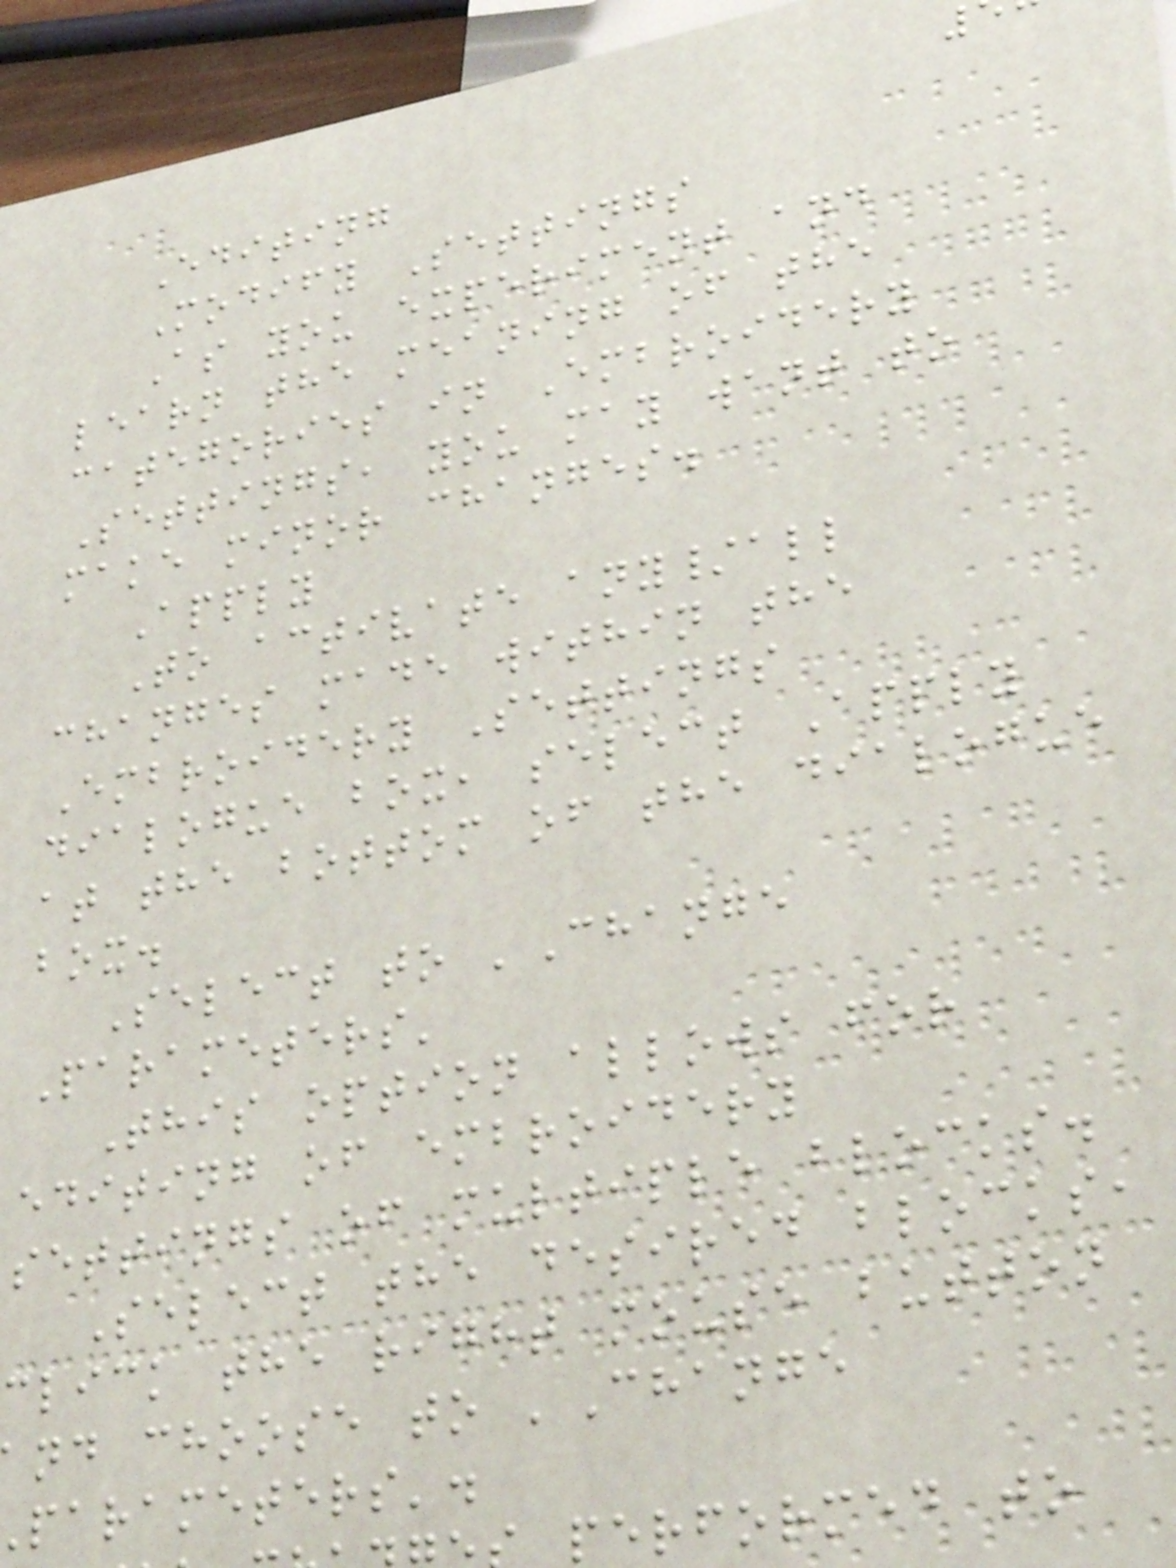Editing
Modify Settings
As you experiment and
learn the meaning of the
categories in Embroidery
Settings, you may want to
make minor changes.
Apply
To activate any/all
changes made within the
Embroidery Settings
dialogue box, select Apply
at the bottom of the dialogue
box.
Select to 'Change
Parameters'
This option allows for
editing of embroidery
settings of multiple blocks.
Select the desired blocks,
click the right mouse button
nd choose to 'Change
parameters'.
performed to
